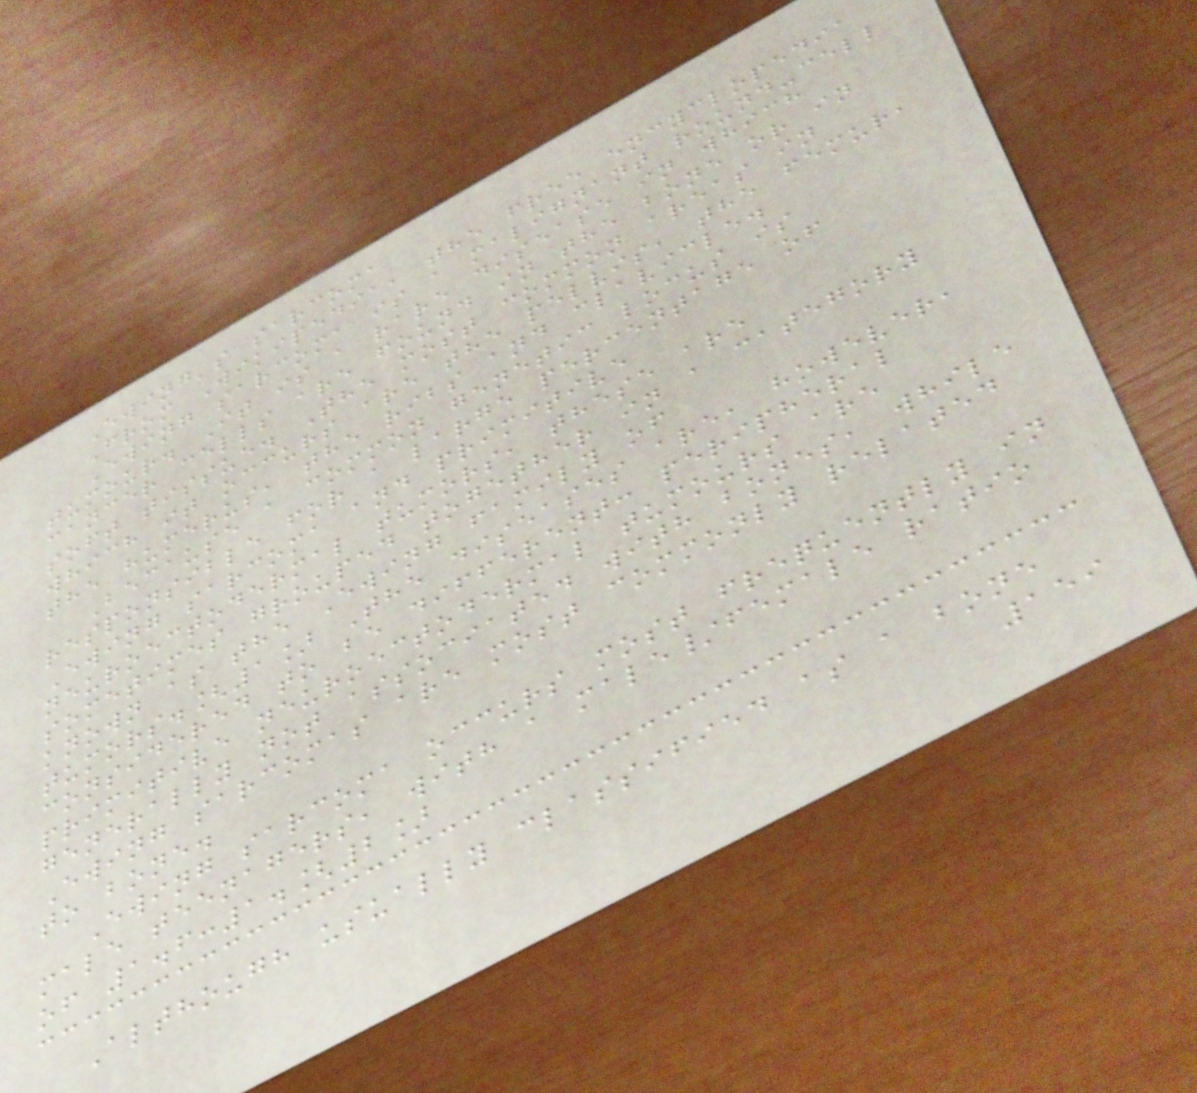Ewing's sarcoma
From Wikipedia, the free encyclopedia
Ewing sarcoma is a malignant round-cell
tumour. It is a rare disease in which
cancer cells are found in the bone or in
soft tissue. The most common areas in
which it occurs are the pelvis, the femur,
the humerus, the ribs and clavicle.
Because a common genetic locus is
responsible for a large percentage of
Ewing sarcoma and primitive
neuroectodermal tumors, these are
sometimes grouped together in a category
known as the Ewing family of
tumors.[1] The diseases are, however,
considered to be different: peripheral
primitive neuroectodermal tumours are
generally not associated with bones, while
Ewing sarcomas are most commonly related
to bone.
Ewing sarcoma occurs most frequently in
male teenagers, with a male/female ratio
of 1.6:1.[2]
Although usually classified as a bone
159
